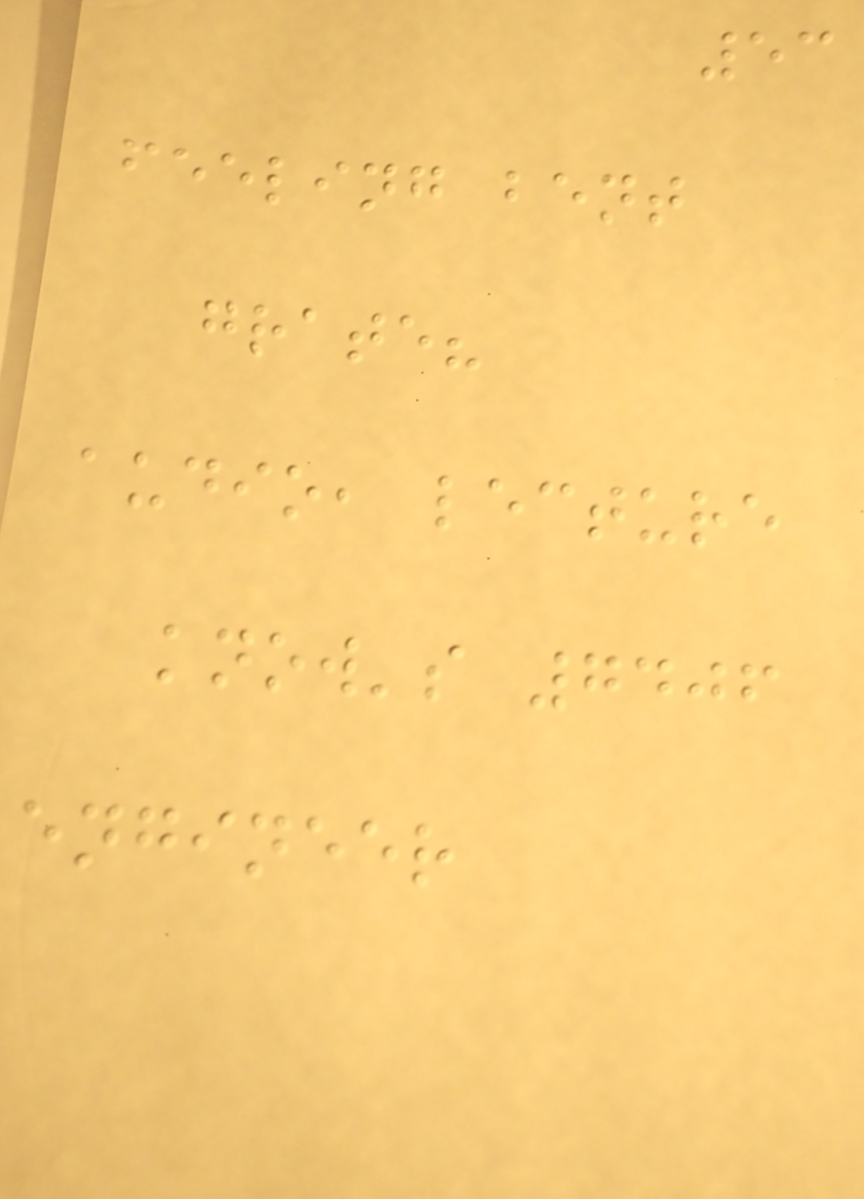53
feeling bent
grate?
audio, lecture
know's 7406
engineer
